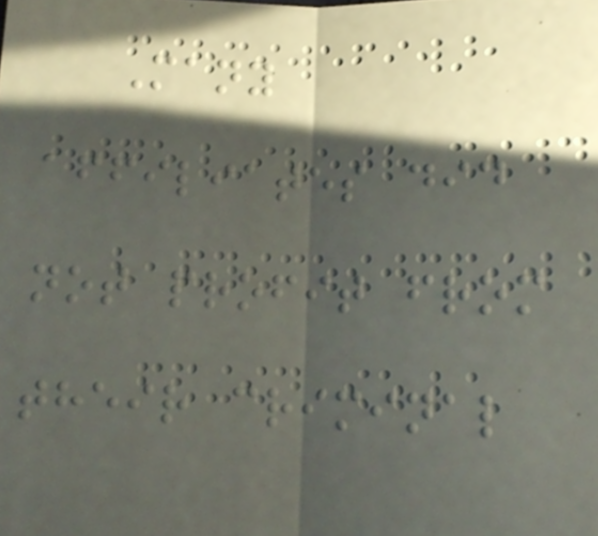Many
affiliates did
not profit from
their criminal
